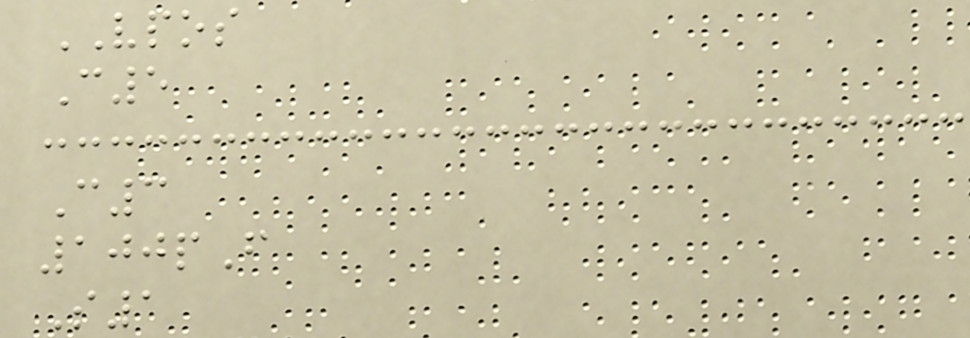VPOS
C5
C3
100pF
S1
